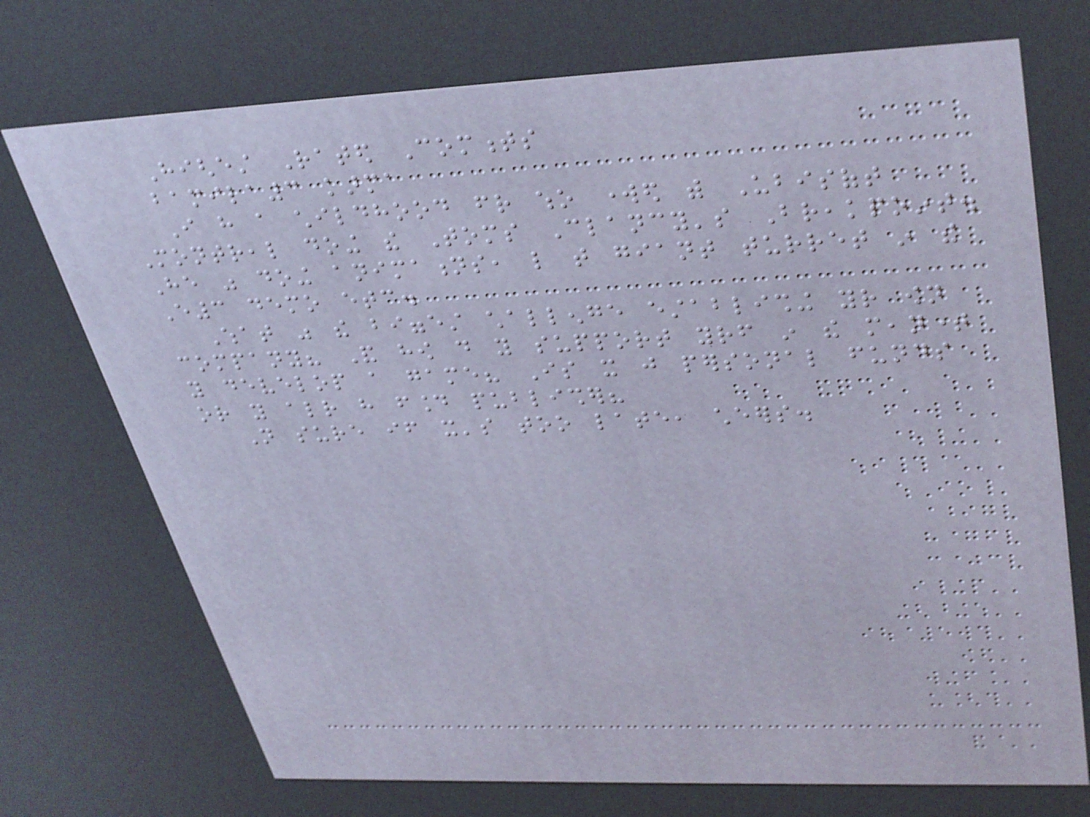Highest Rated Comments
bamila3 karma
I have a childhood friend who worked with Ubisoft
Montreal doing the Toms Clancy's Breakpoint.
He was doing animations, like that giant turret in the
E3 demo etc.
What was the biggest challenge establishing your own
company? And how do you support yourself in the meantime
you develop a game? Is it just personal funds
or you already have found publisher?
Not sure if it's too late, cheers.
